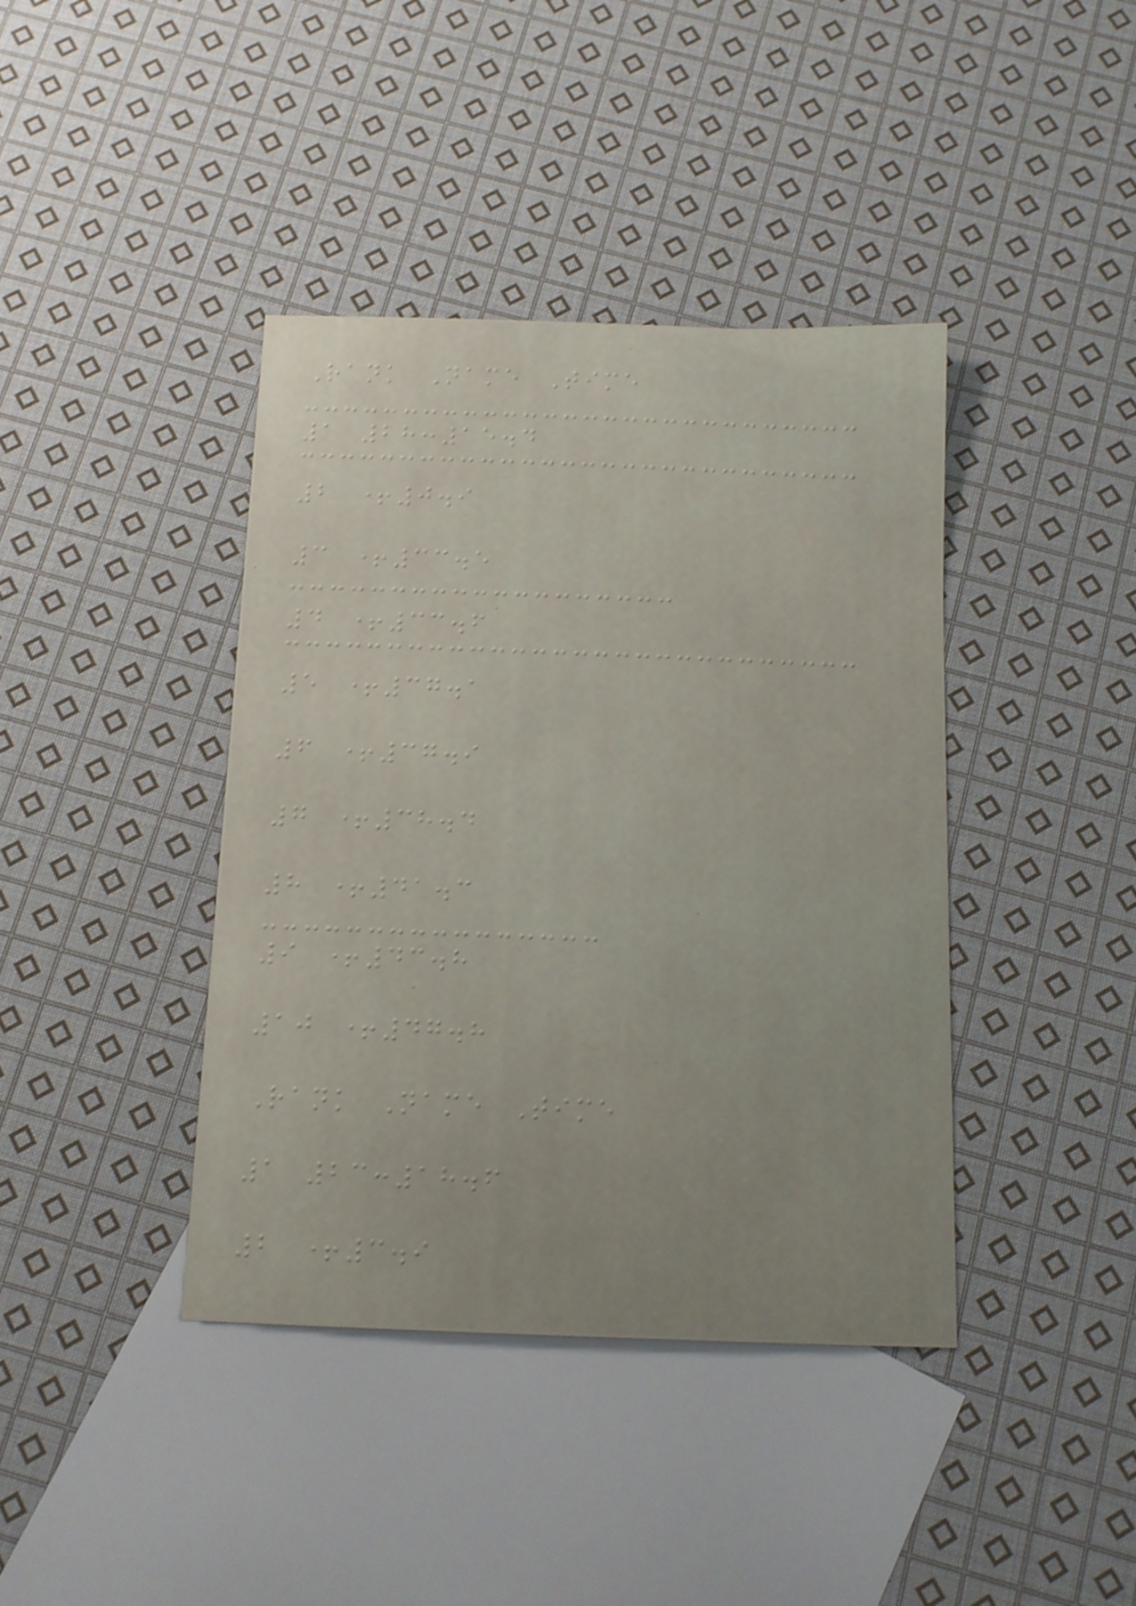Rank Name Time
1 28:15.4
2 +0.9
3 +33.5
4 +33.6
5 +37.1
6 +37.9
7 +38.4
8 +41.3
9 +43.8
10 +47.8
Rank Name Time
1 23:18.6
2 +3.9
